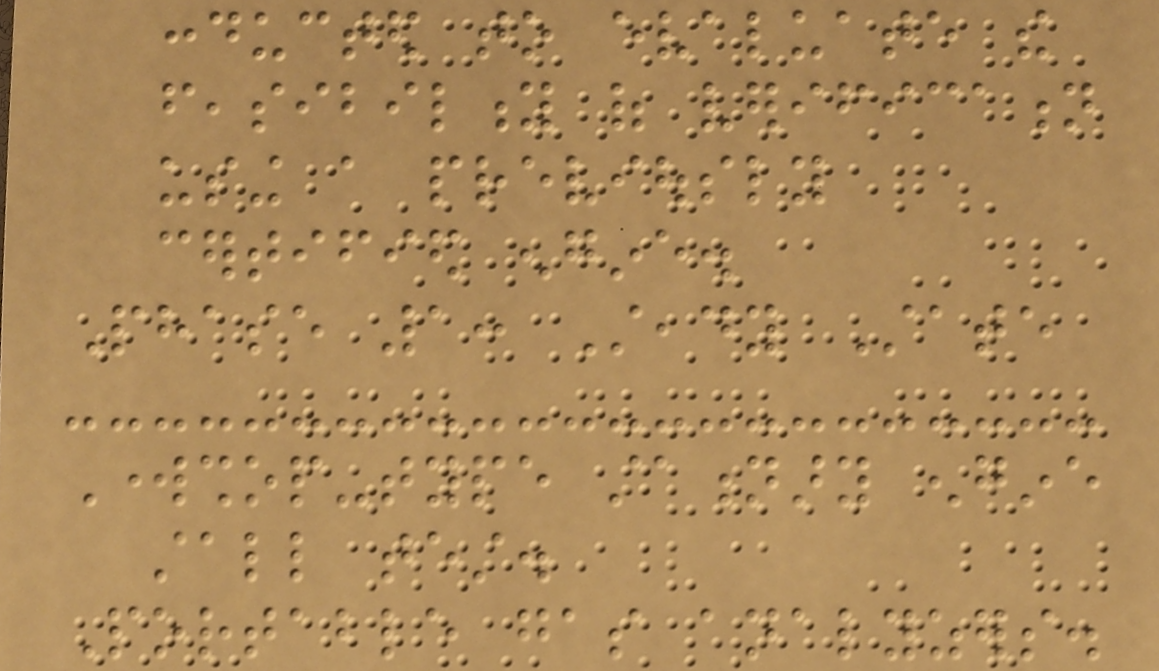conducted to evaluate the
feasibility of verification
using a previously
certified engine.
Phase 1: Steady State
Workshop-type stationary engine
stall test.
Portable gas analyzers.
